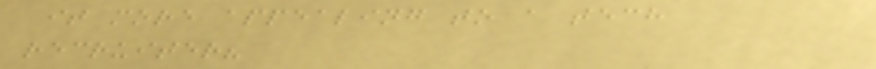it more appealing to a tech
recruiter?
